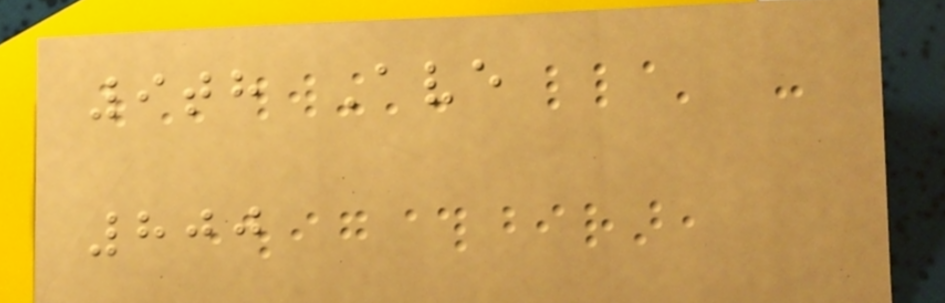9th Ave
800
